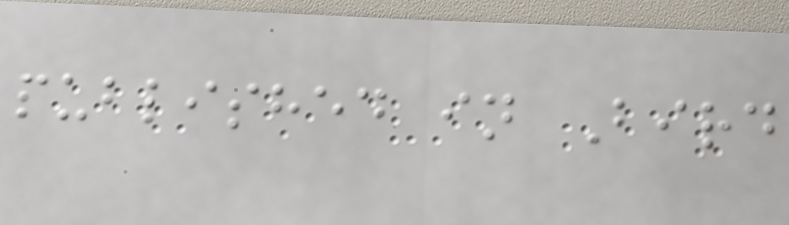published in Bird
